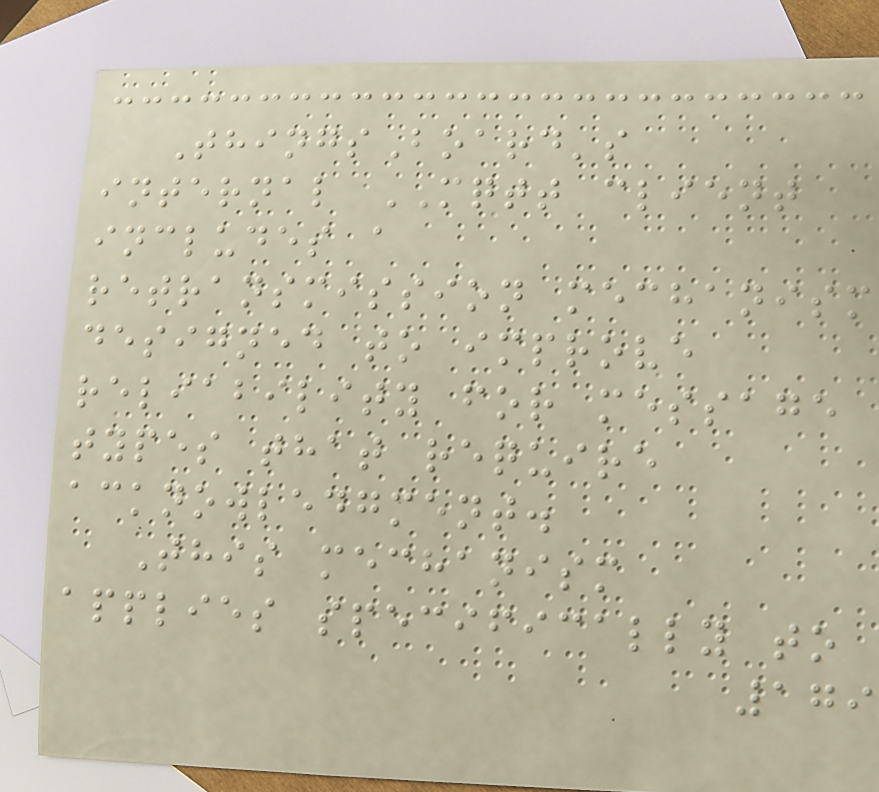ThingsBoard's
internal MQTT client
includes a
retransmission mechanism
designed to improve
reliability for message
types that require
acknowledgment.
This mechanism
applies specifically to
179
